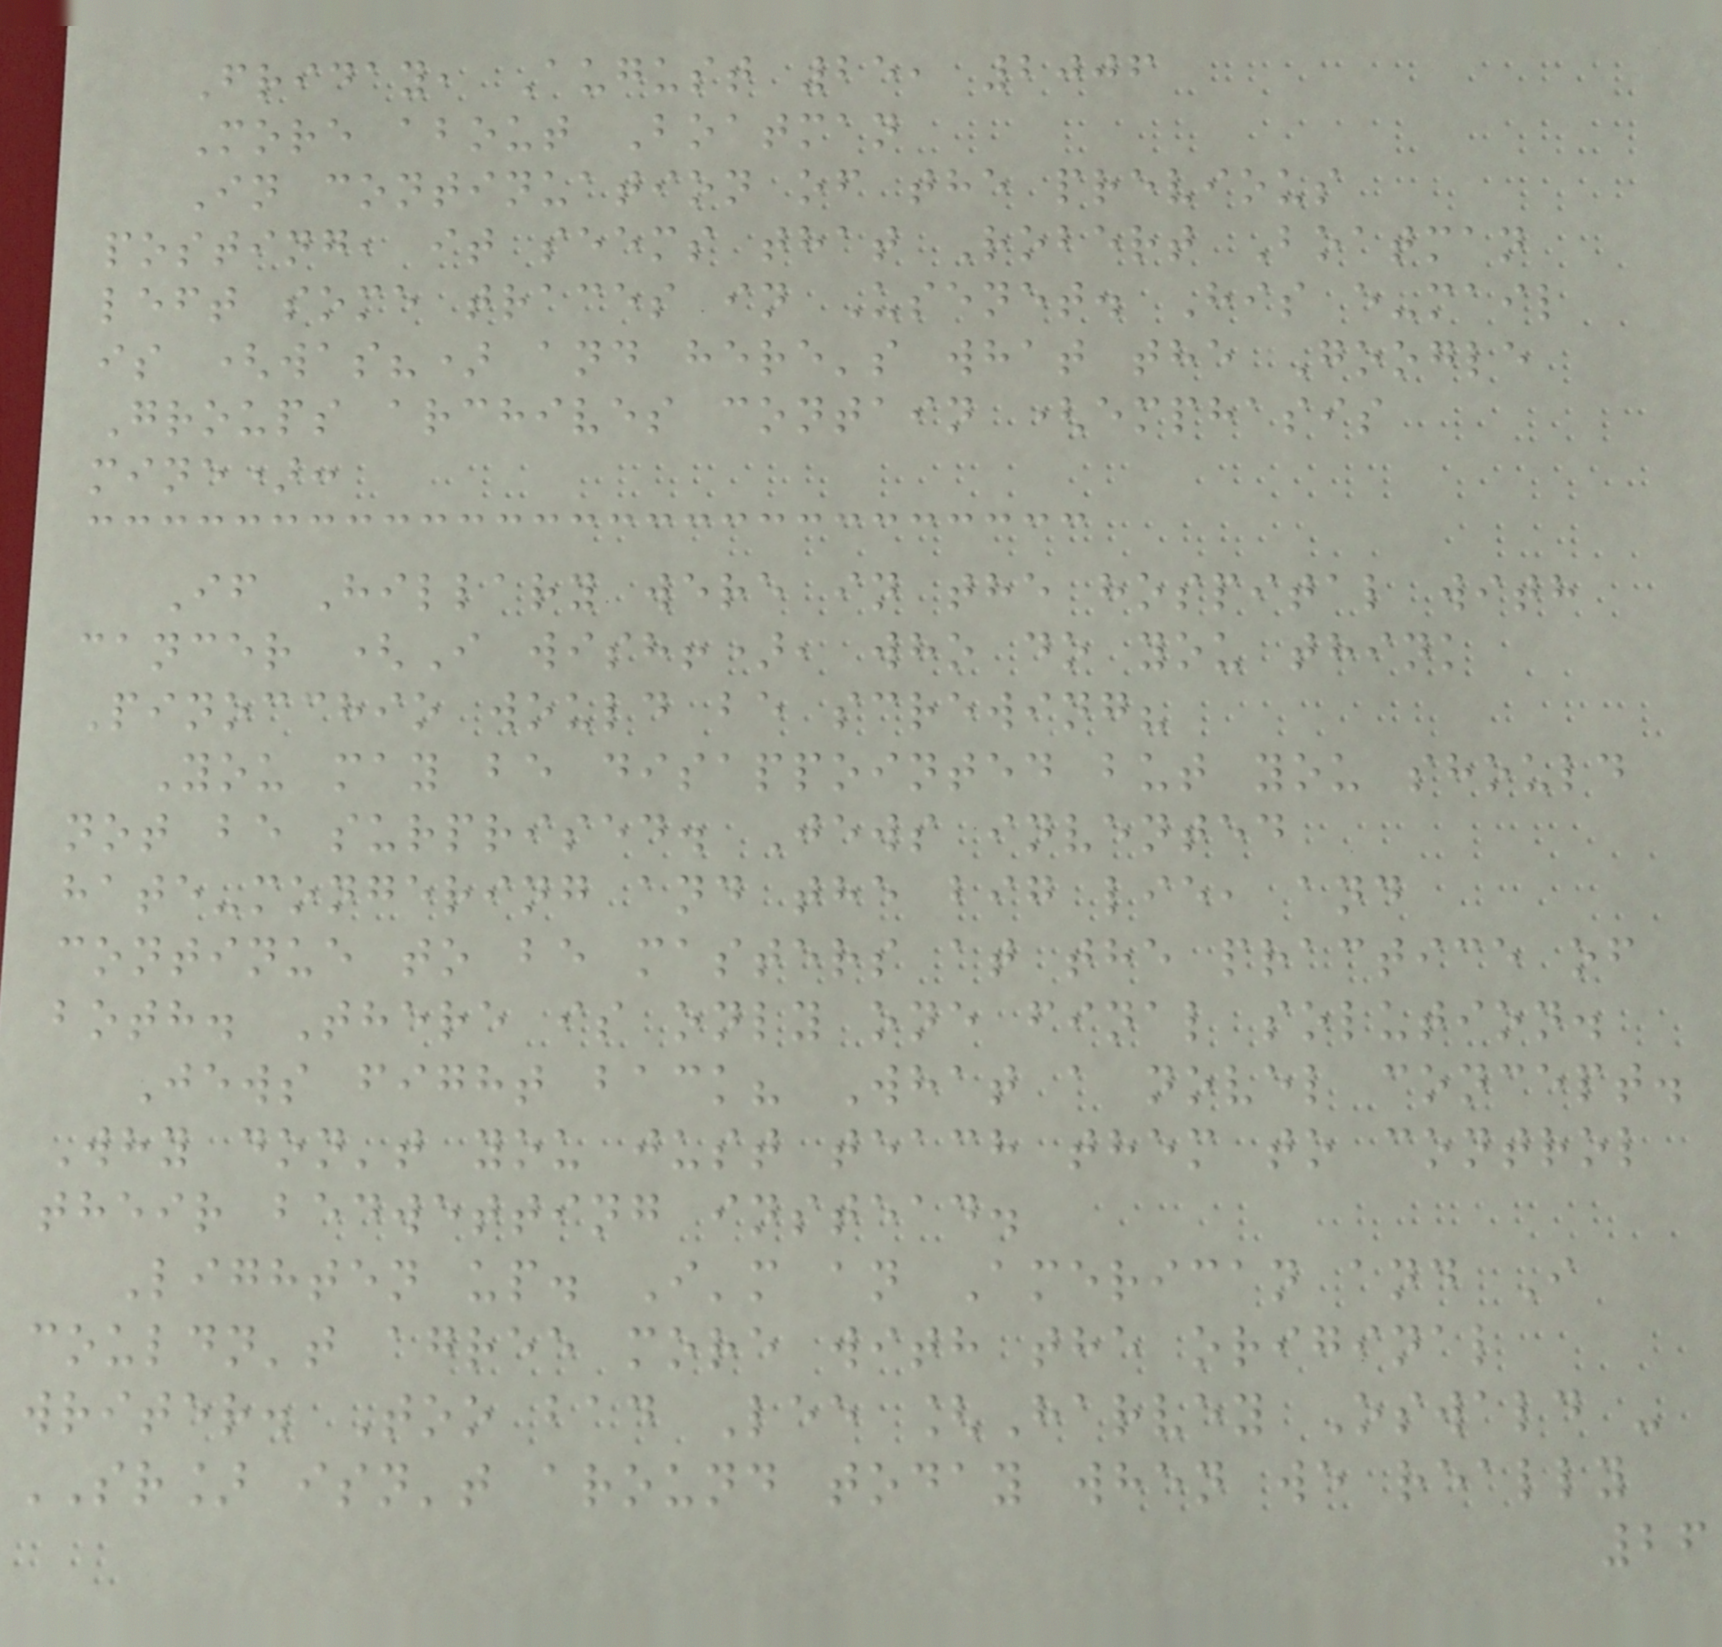Friday, August 25, 2006
More about Boatman
In continuation of the previous
posting, it seems that Robert Boatman
left some traces in Usenet. His e-mail
is (was?) and here's what the Google
Groups archives contain (emphasis
mine):
If Hillary were in the hospital with
cancer (I wish!), who do you think
Pinocchio would be screwing?
You may be disappointed but you should
not be surprised. Jews invented
hate-mongering and the big lie, and
continue to be masters at the practice of
both. There is only one final solution.
Jews fight back? What a novel concept.
Why don't you just teach them to control
their bedwetting instead.
Lighten up. I'm an American and I
couldn't agree more with the original
writer. Too bad Lee [Harvey Oswald -
SR] isn't around today when we really
26
